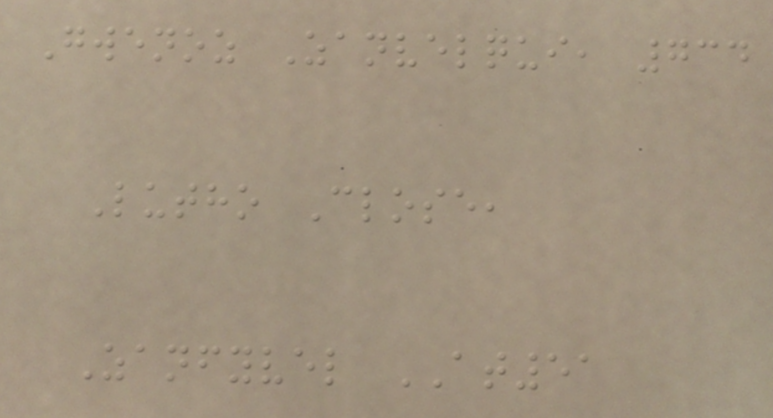Gwenoz Zanvelqui, 734
Lutho Close,
Zanfyvel AT51
